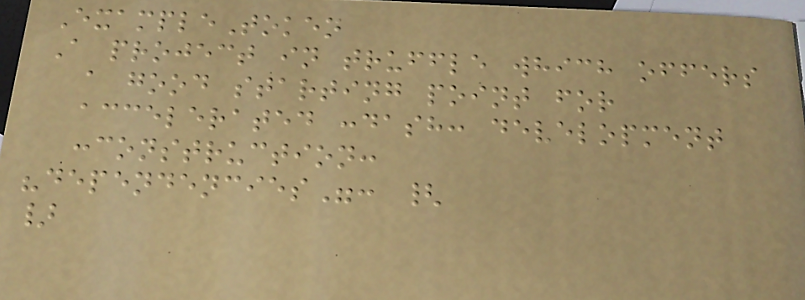ExampleToken
A project in truffle which offers
a good starting point for
accelerated :dash: development
:construction:
"dependencies": {
}
